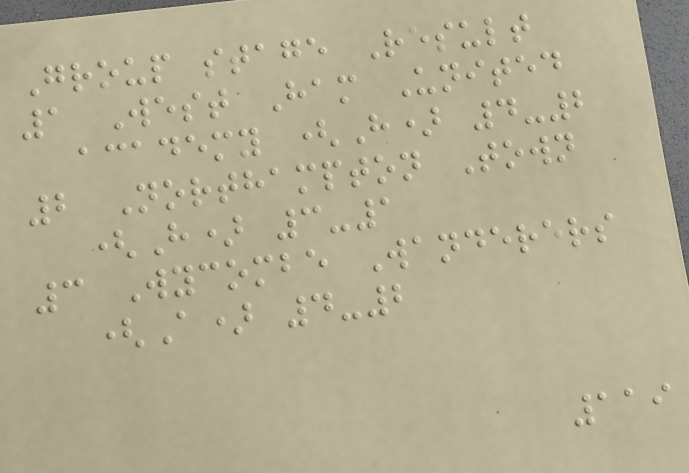Group stage Result
1 West Ham United
academy (H) 4-2
2 Northampton Town
(H) 3-1
3 Wycombe Wanderers
(A) 4-2
119
